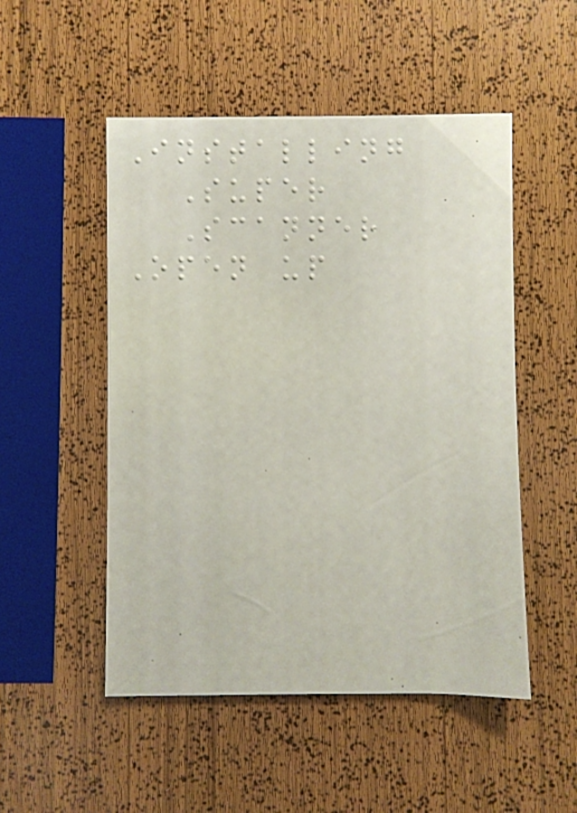Installing
Super
Scanner
Open up
